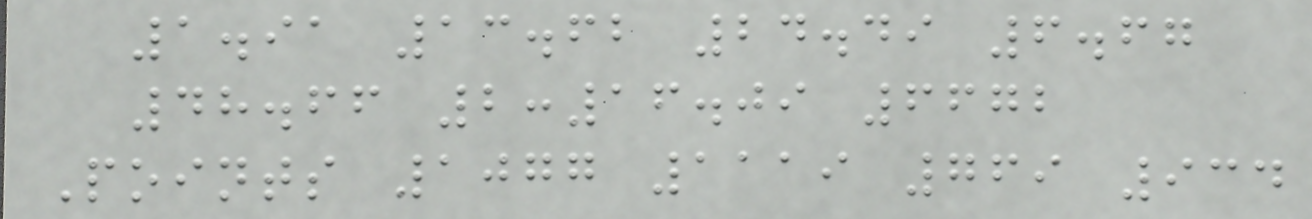1.91 13.62 24.49 6.67
48.66 2:16.09 6672
Points 1077 1119 769 934
